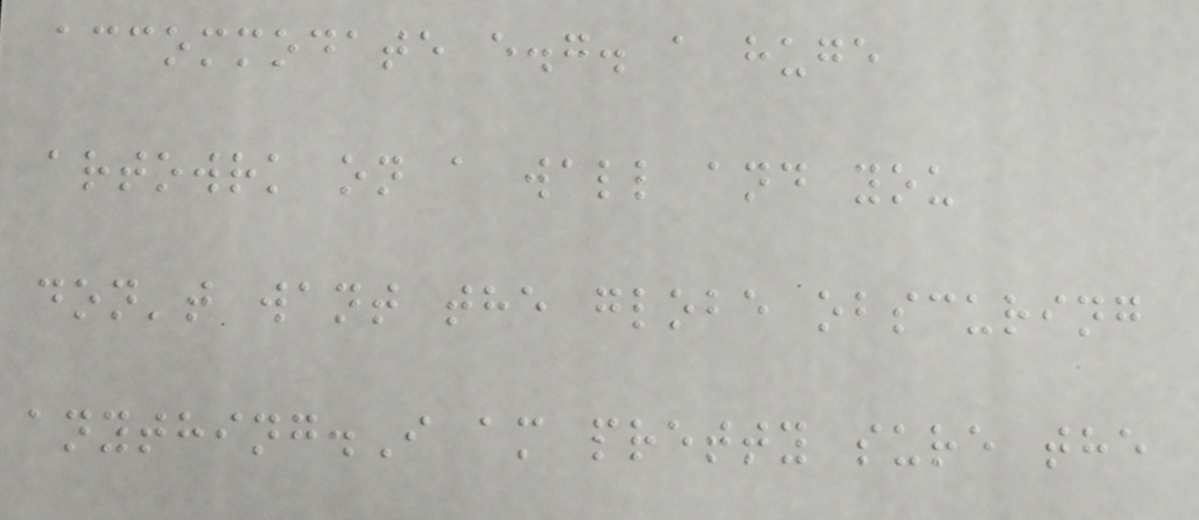accommodate e.g. a huge
artowrk on a wall and you
don't want the globe obscuring
anything.I am pretty sure the
